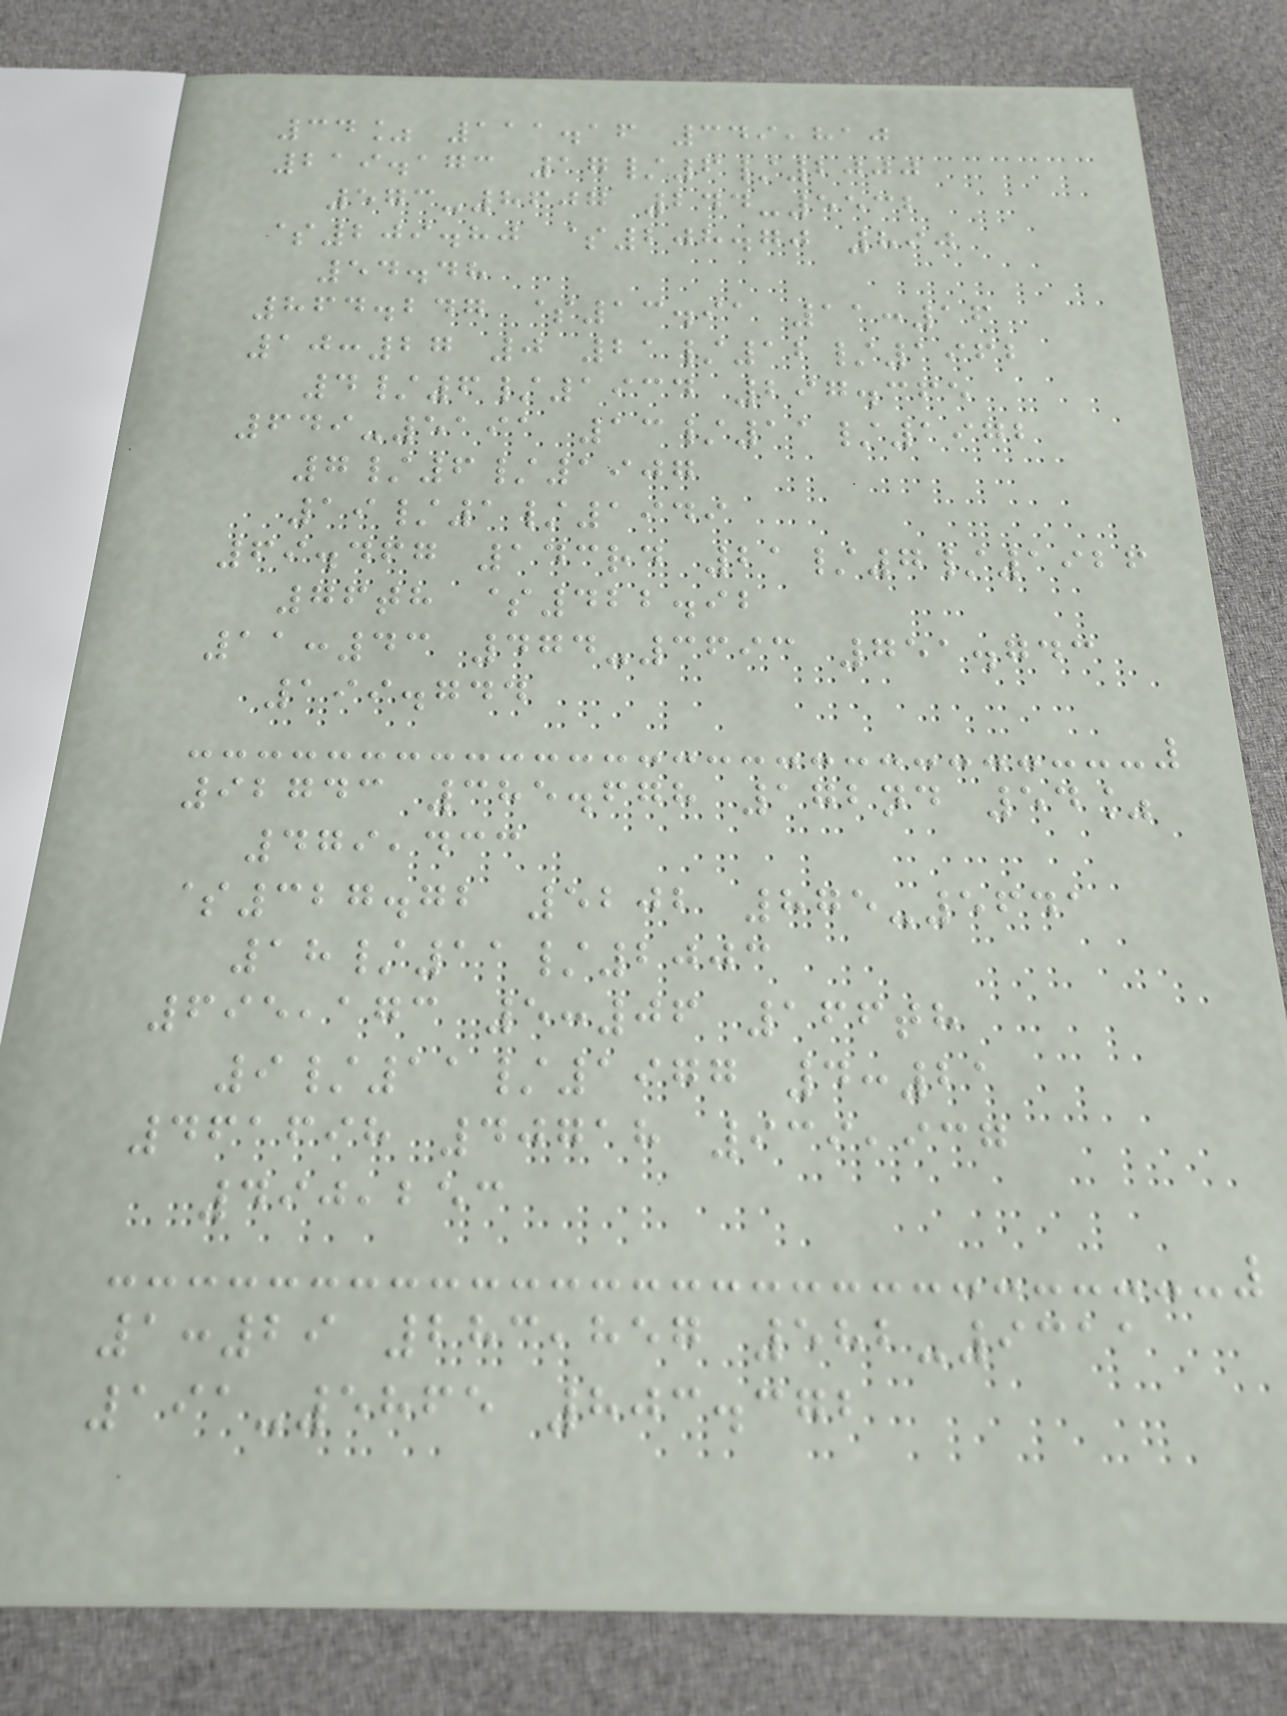34% 111.16 349,810
219.173 17/6/2000
573-8607 244-5532
$209.80 $208.70 890
54.48
864.247 $13.91 11:16
10:27 0 21/12/1962
4/6/1934 297.365
649-5191 13/11/1972
7/6/1907
19/1/1949
69.467 143rd 21/7/1926
76th $422.92
11:43 474-3693 751.743
199.744
92743 385.678 172nd 54%
479,433
$327.72 5202 875-5641
18/11/2003
695,173 5:06 166th
9/11/1977 4:21
461698 40718 939,937
490,253
1:29 283,857 582-9311
191-5865 803.372
